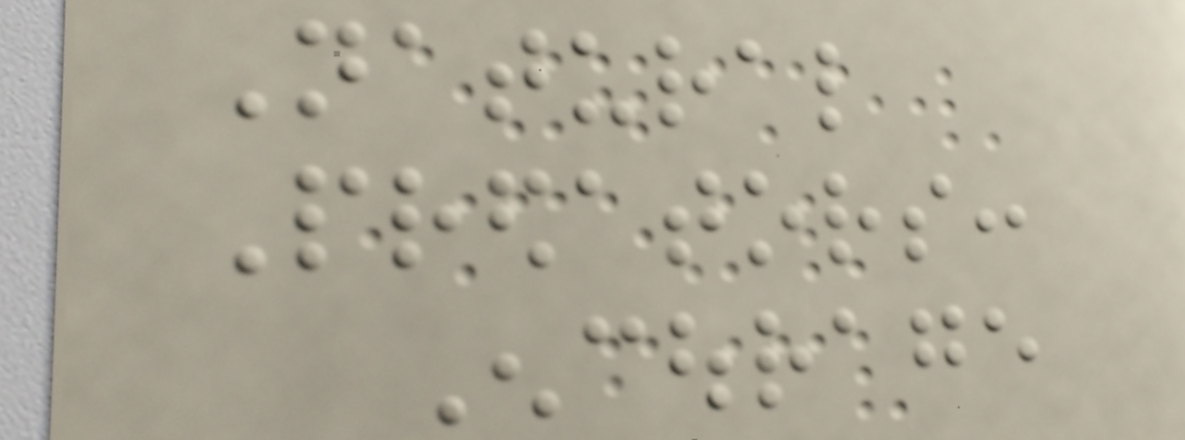Natural
Predators:
Encourage
